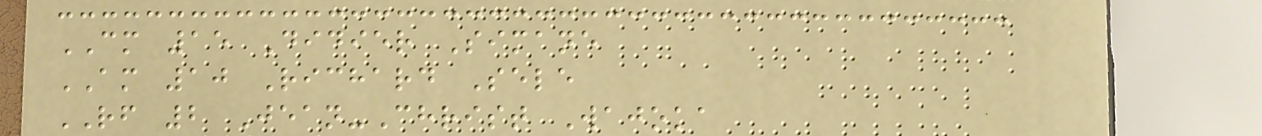CM 15 Didier Simane
AM 10 Richard Sele
RF 2 Jean-Christ Wajoka
